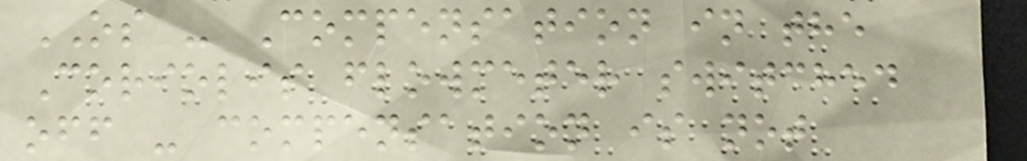OS - Compensation in the
Coriolis flowmeter switched
off - compensation is not
